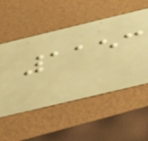1153
